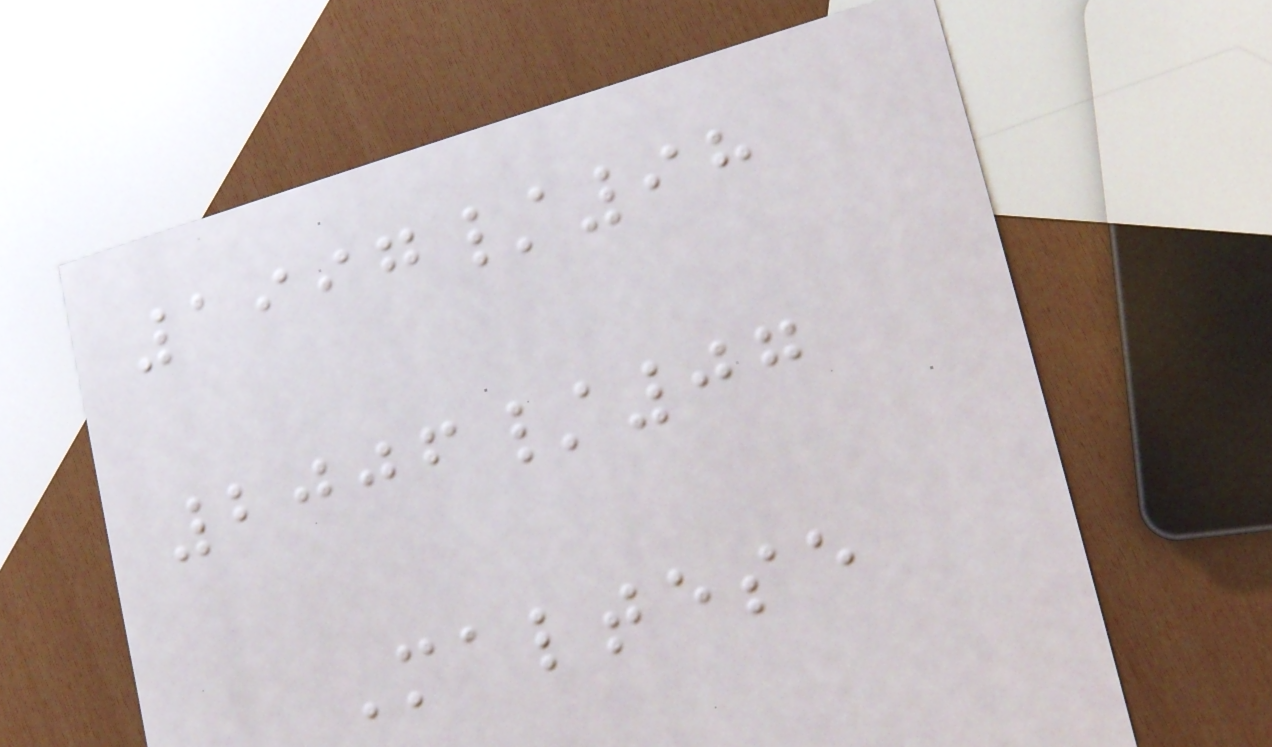1997/98
2006/07
Maltese
